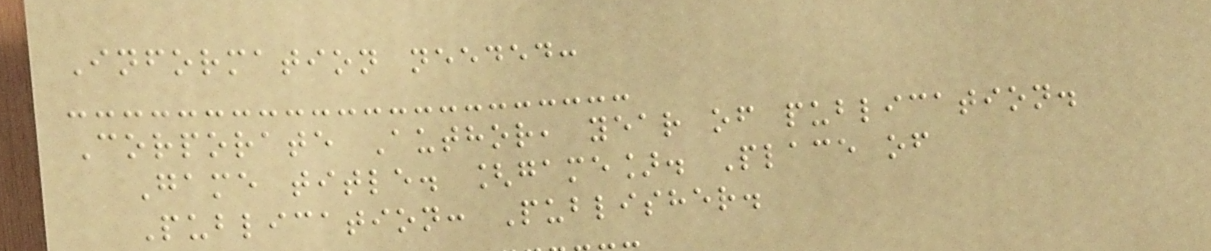Information needed:
Corporate Author, year of publication.
Game title. [game]. Place of
Publication: Publisher.
